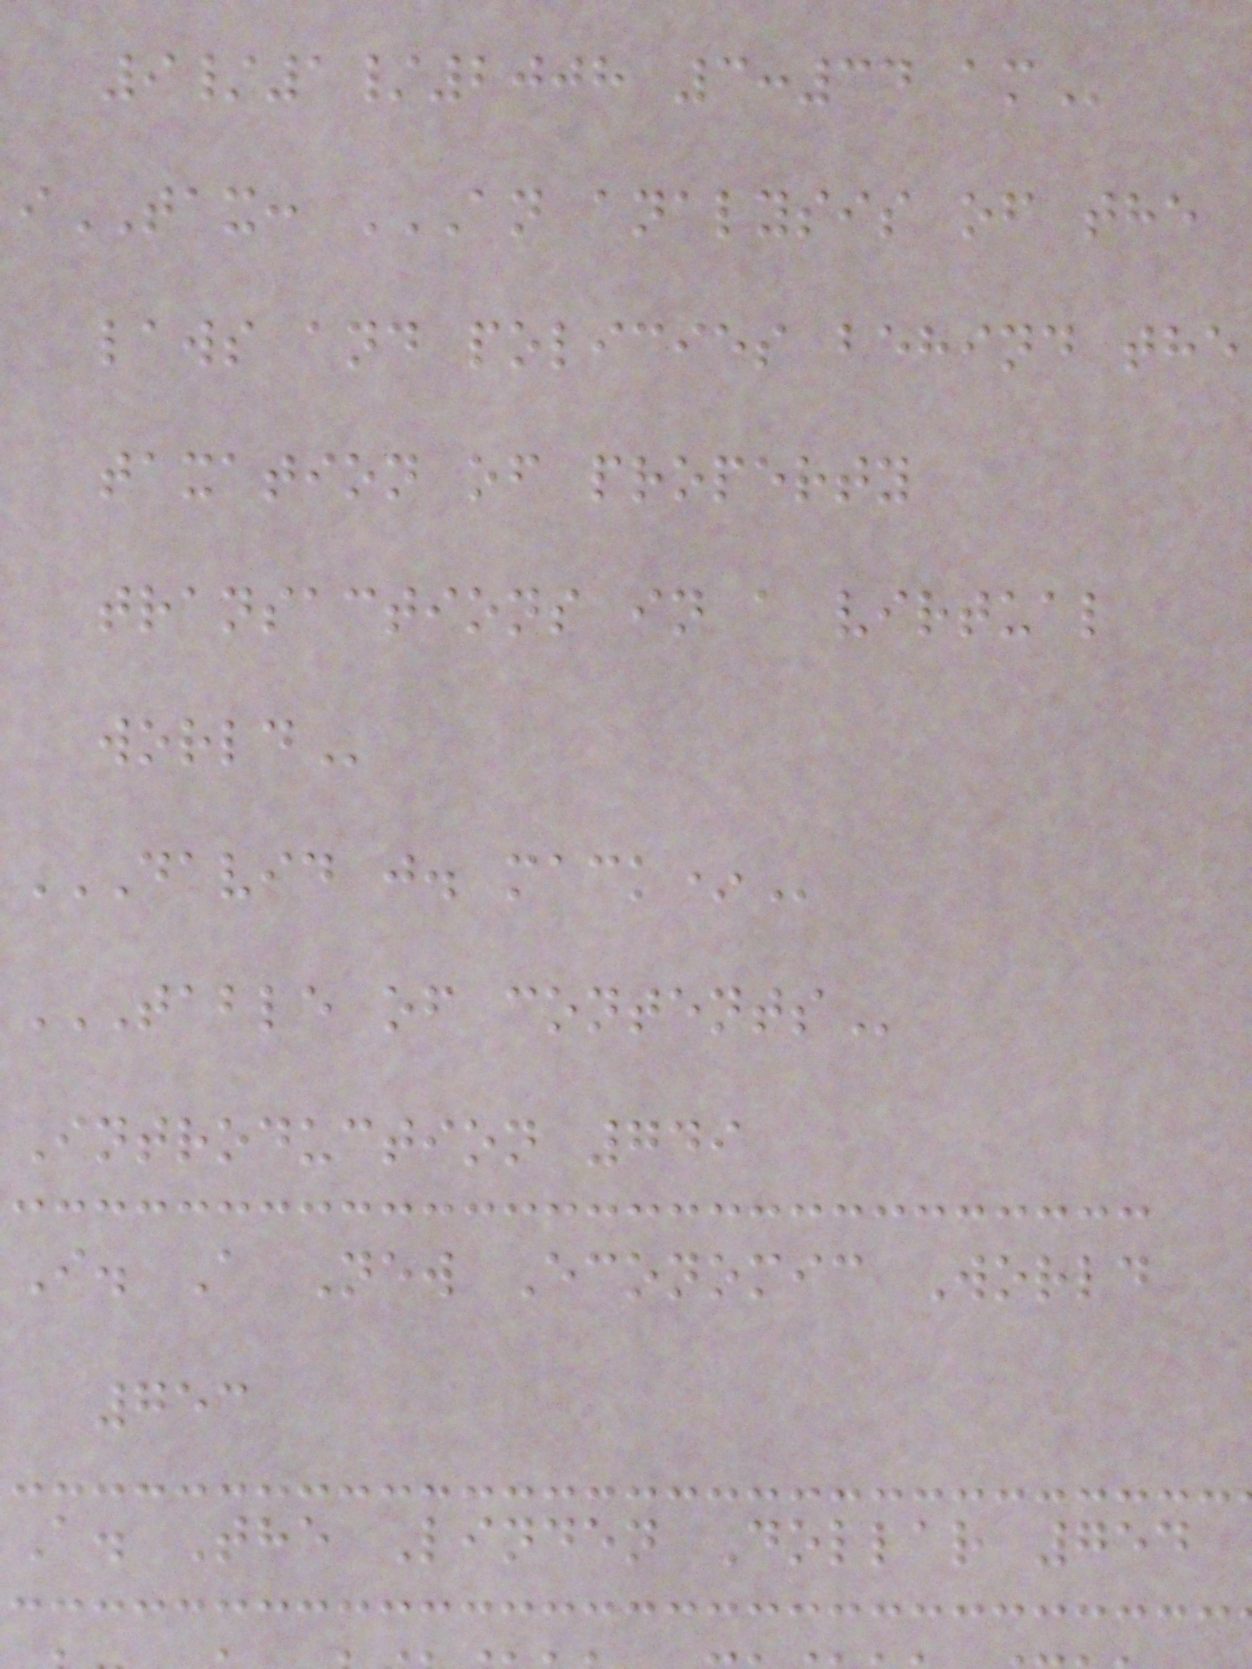9/1/2008 3:34
iTAX: AN ANALYSIS OF THE
laws and policies behind the
taxation of property
transactions in a virtual
DAVID J. MACK*
TABLE OF CONTENTS
Introduction 749
I. A New Economic World
753
A. The Linden Dollar 754
